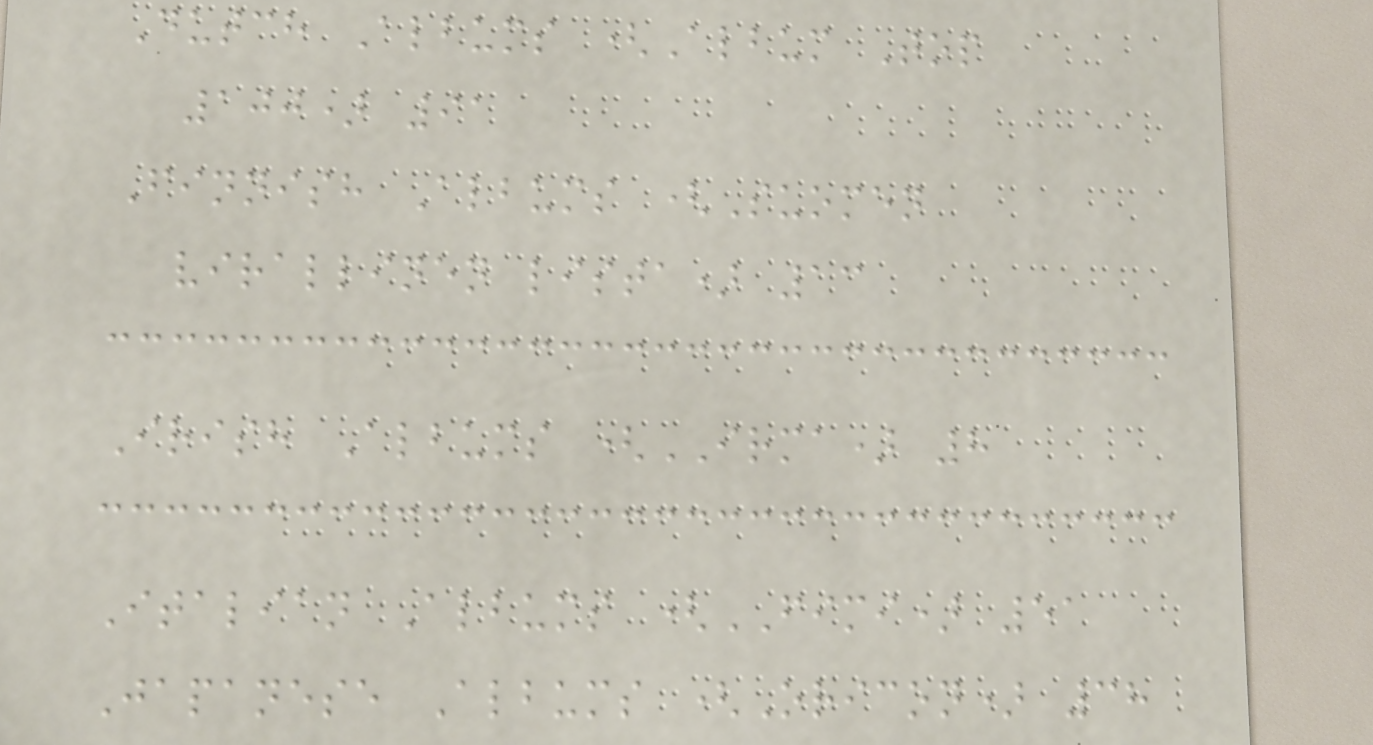Dutch Albums (Album Top
100) 91
Finnish Albums (Suomen
virallinen lista) 13
Irish Albums (IRMA) 8
Italian Albums (FIMI) 51
Japanese Albums (Oricon) 38
